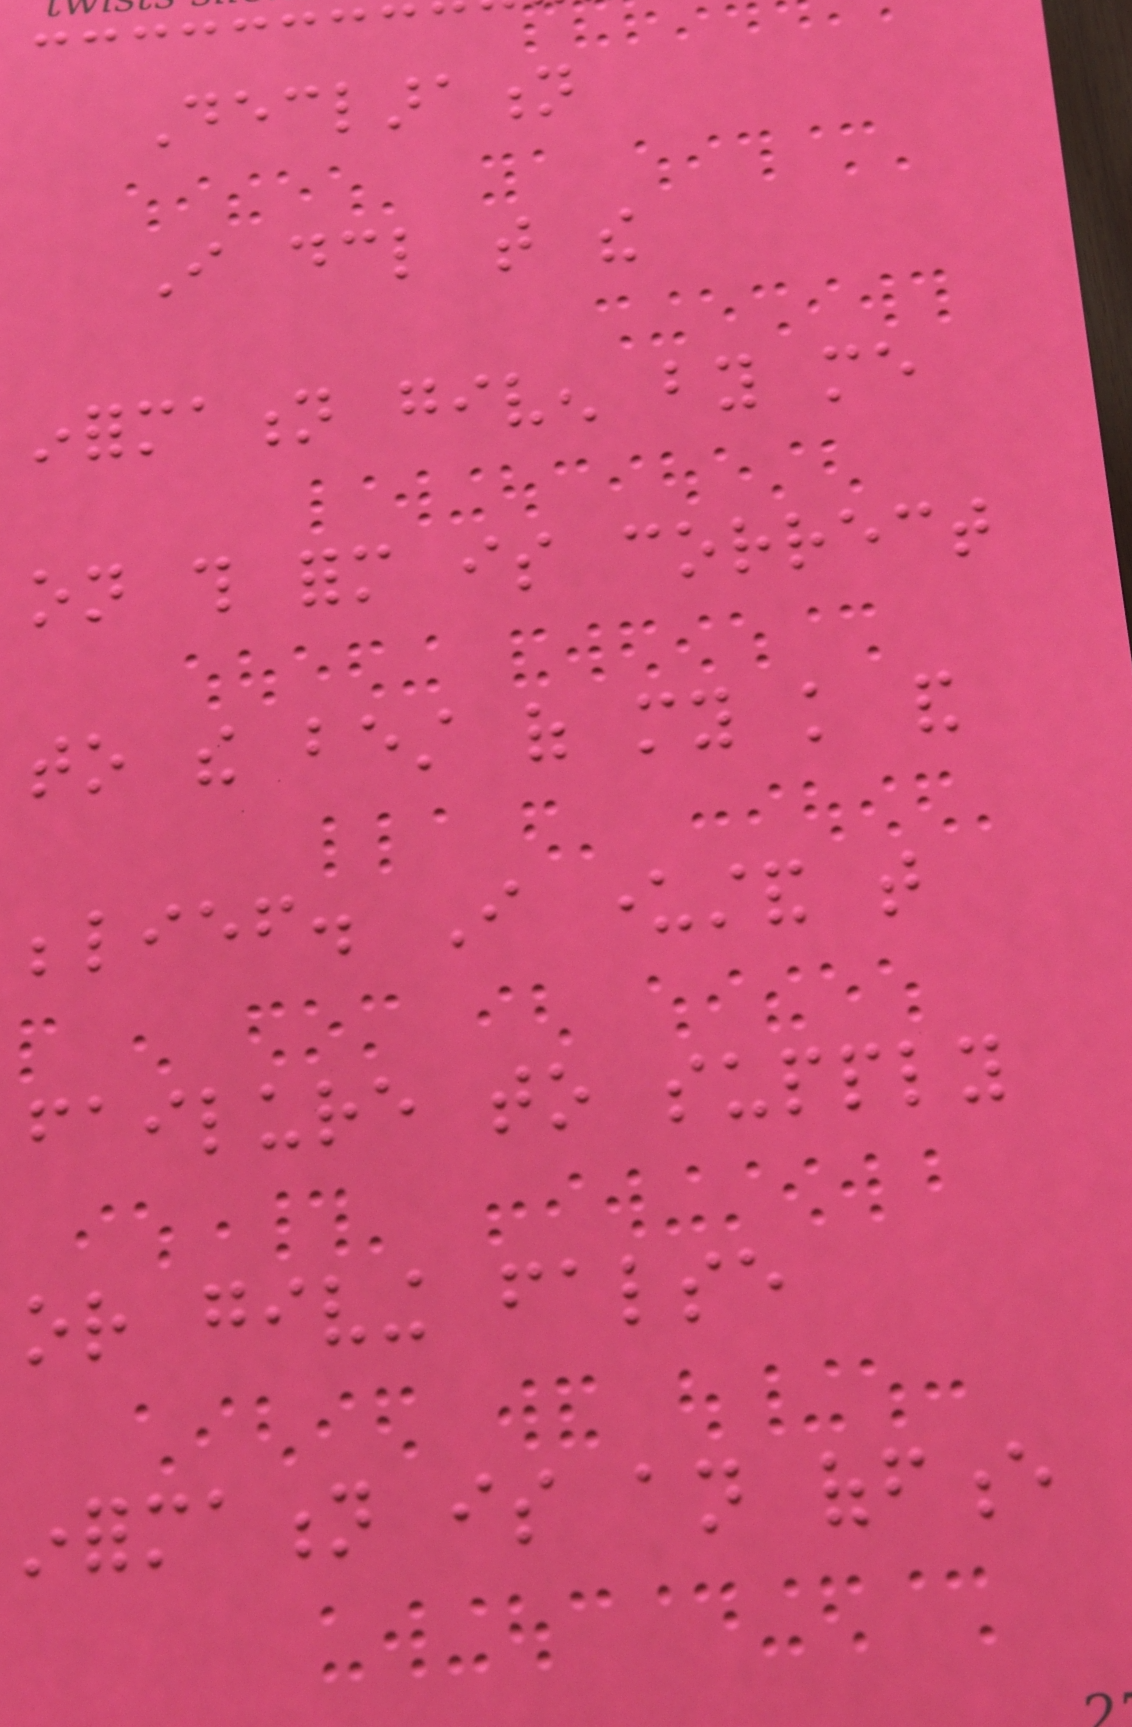Declaration
I declare that the
information given by me
on this form is correct
to the best of my knowledge and
belief. I understand that
failure to supply
or giving false
information is an offence
